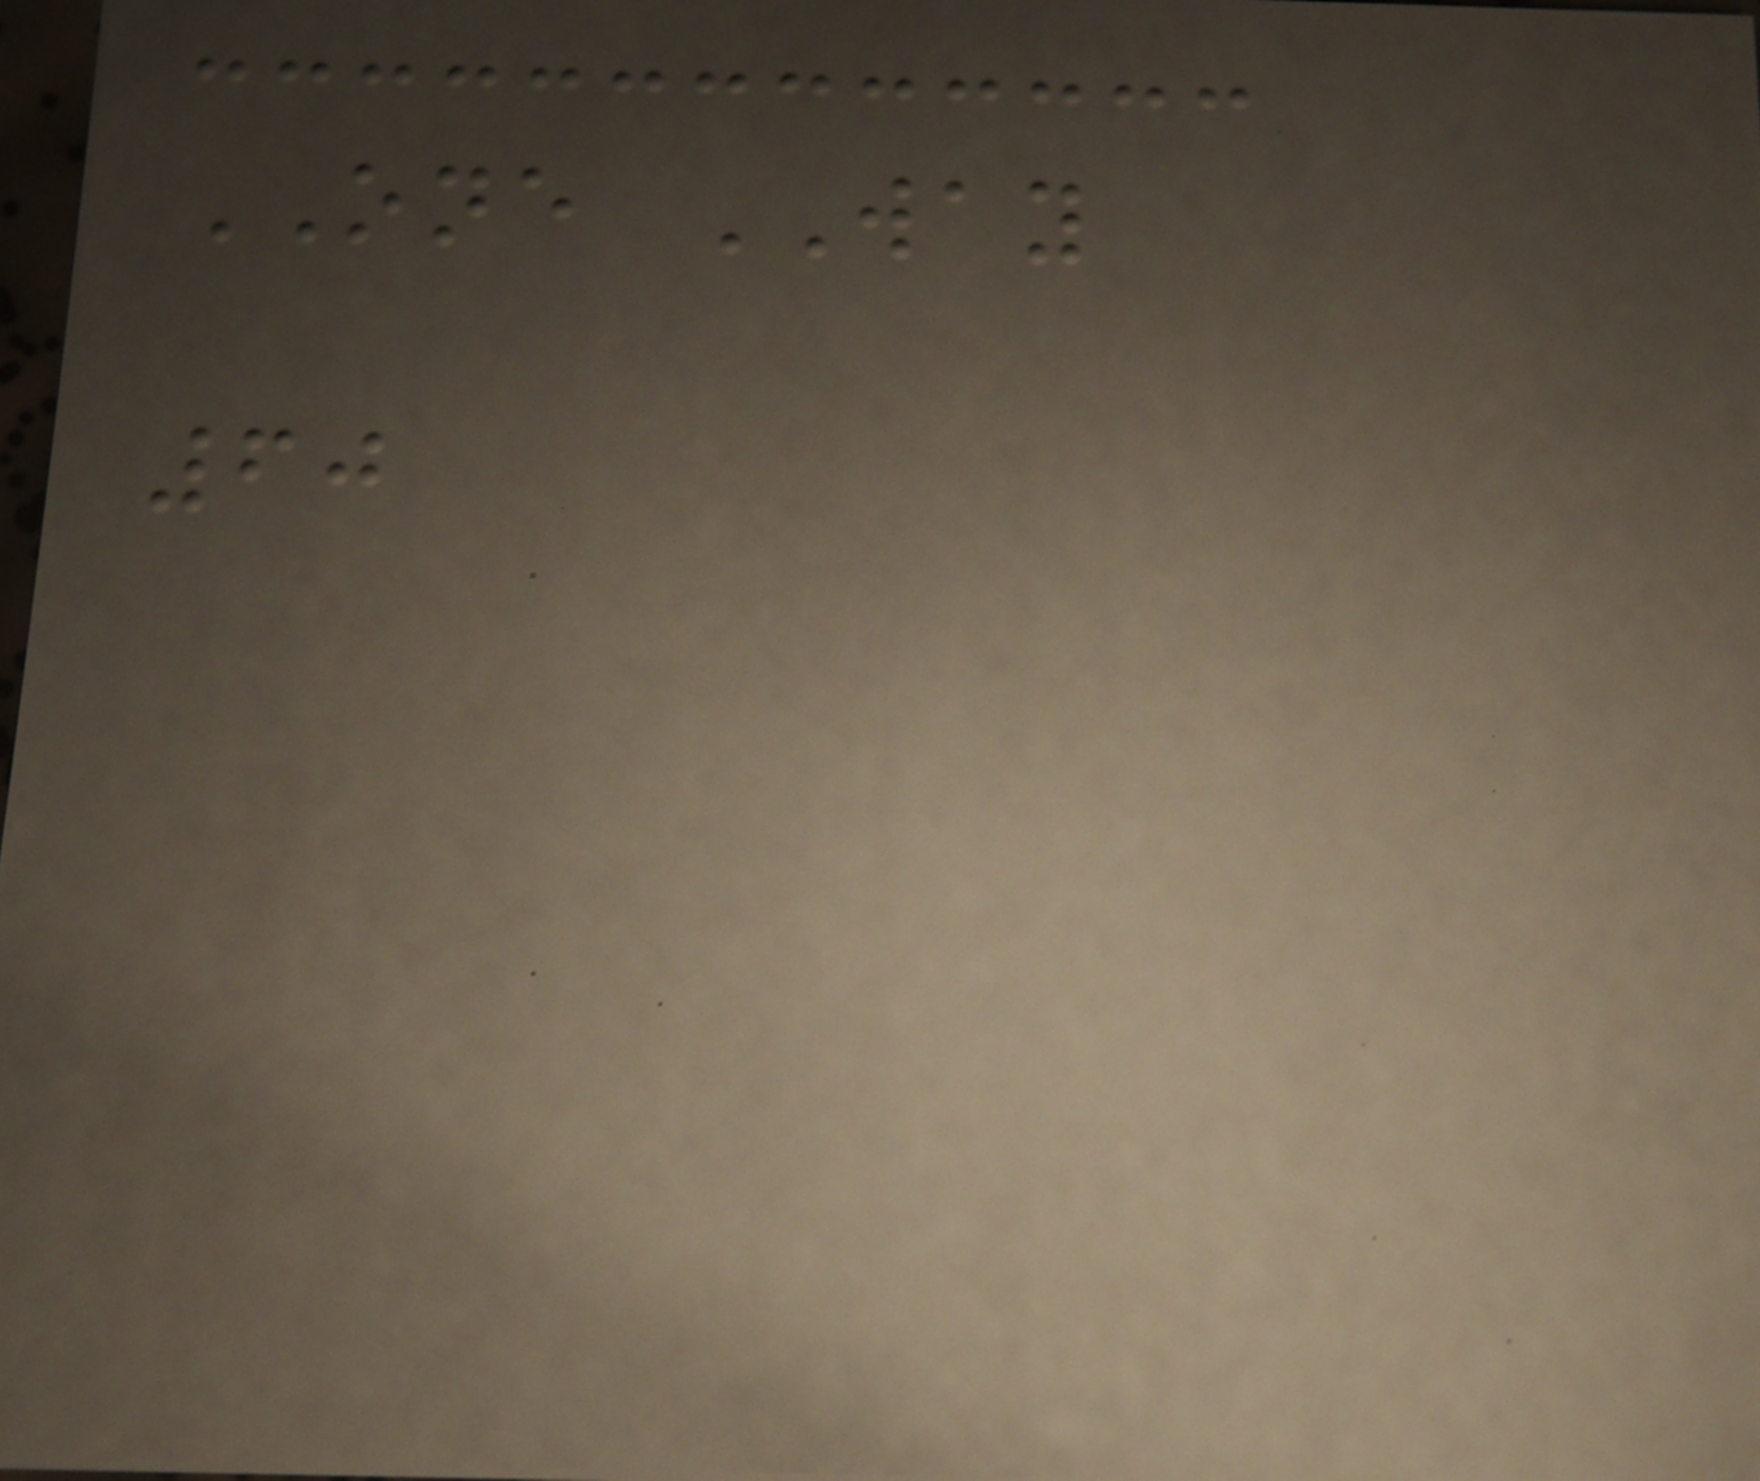ONE WAY
60
